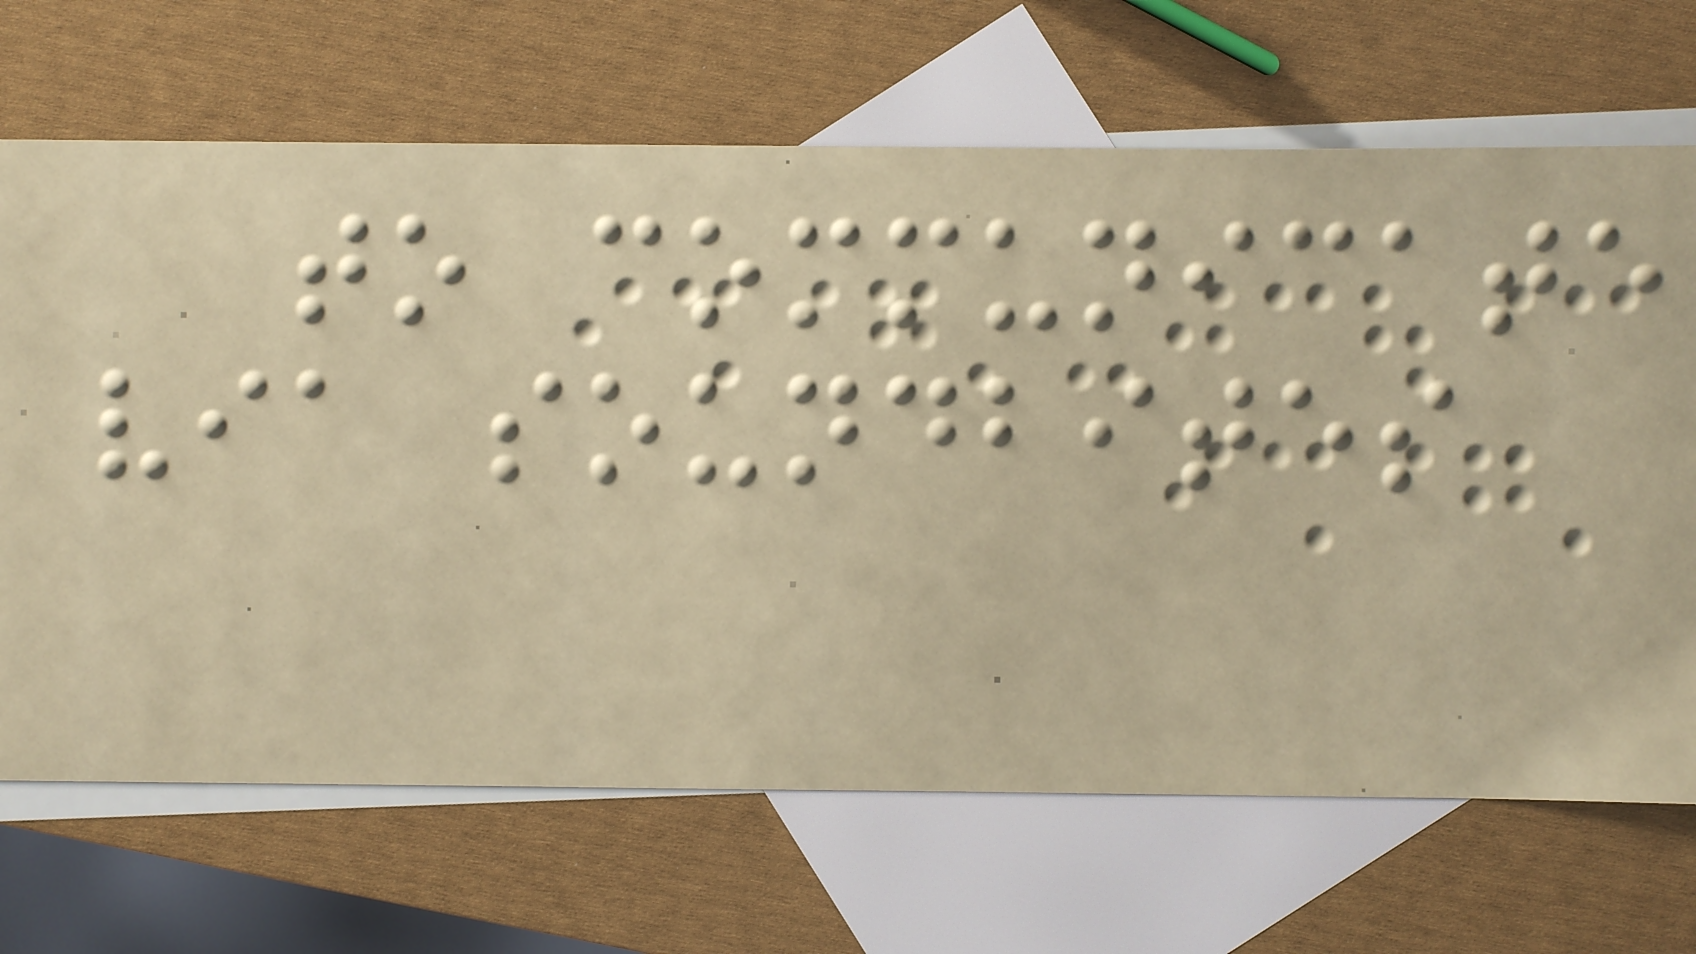to communicate
via soundbites
